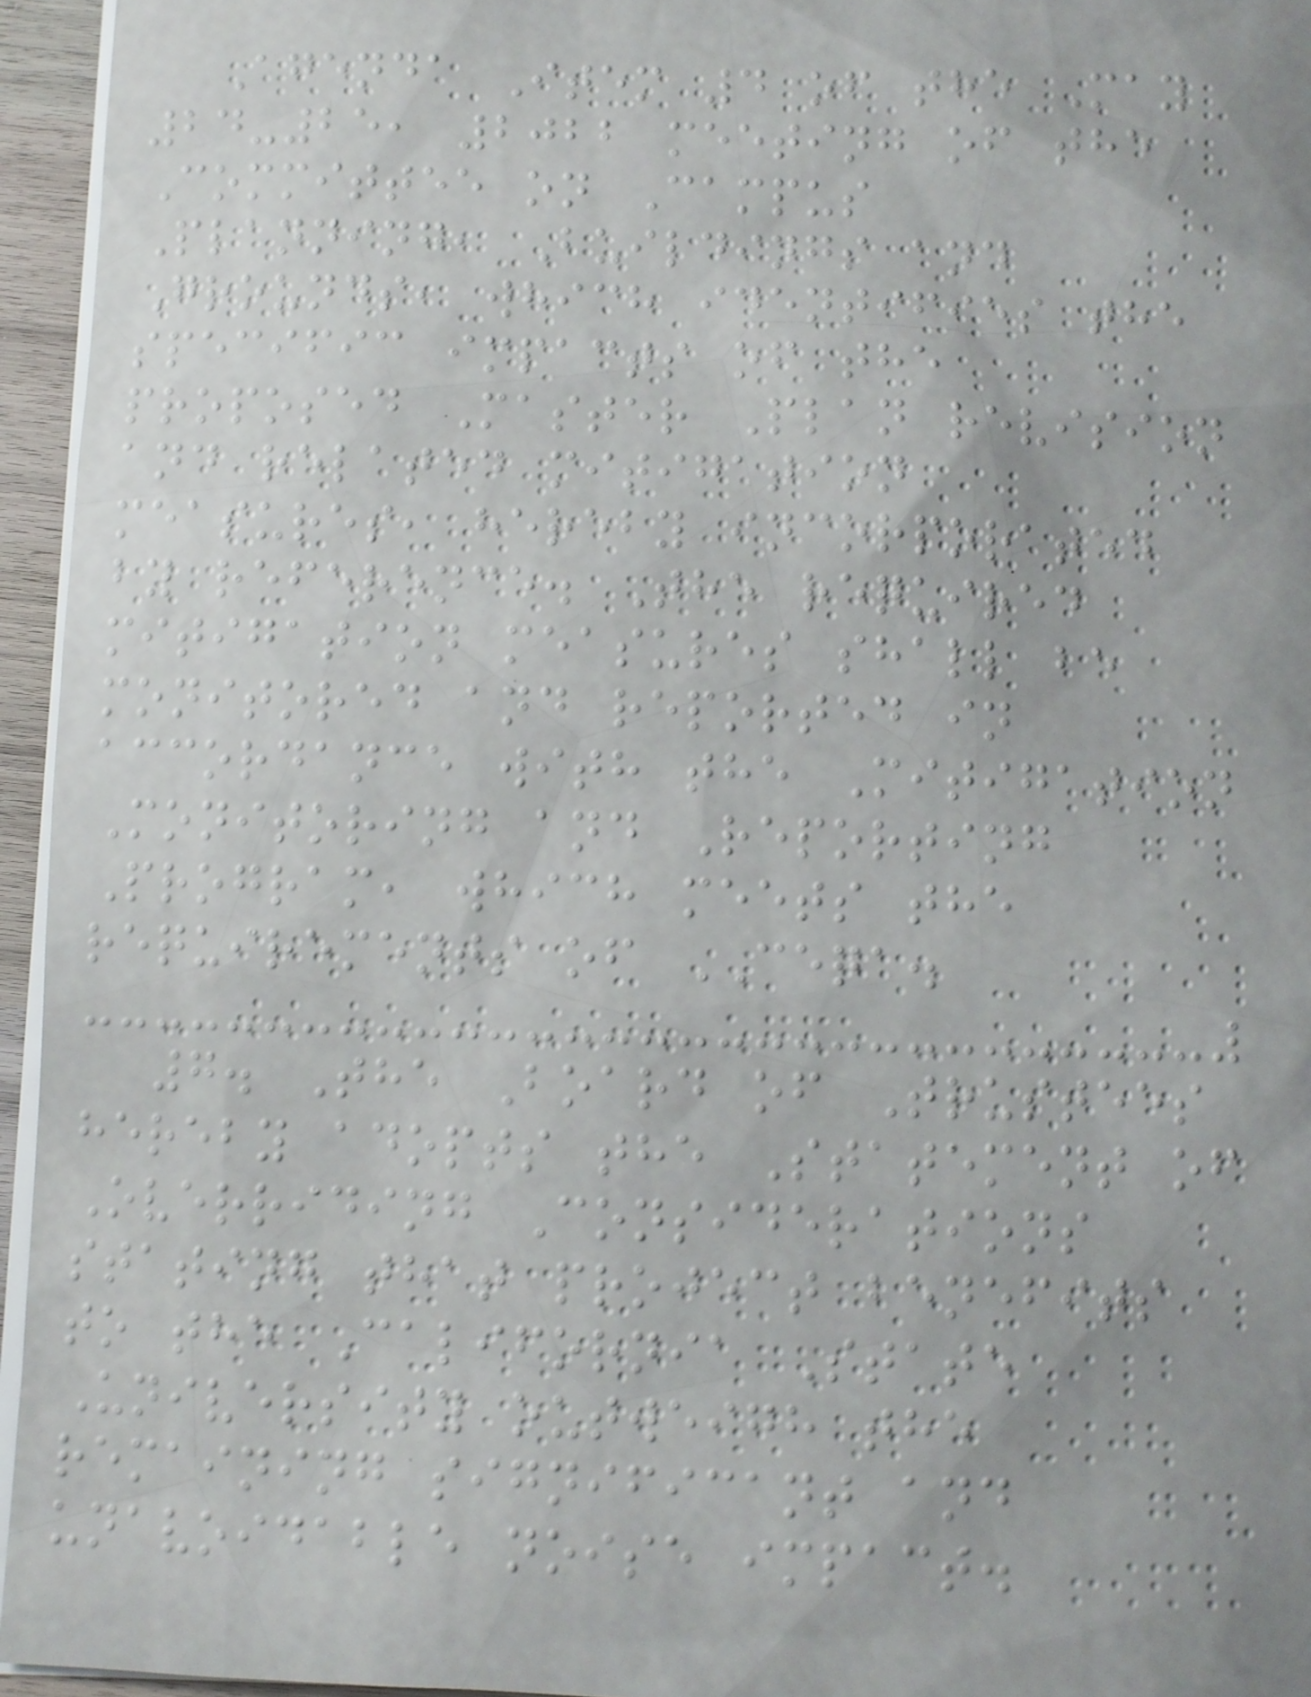Agenda Item 4 of the May
24-25, 2022 meeting of the
Committee on Campus
Planning, Buildings and
Grounds, which identifies the
specific impacts of the
proposed Master Plan revision
and related mitigation
measures, hereby incorporated
by reference. The required
mitigation measures shall be
monitored and reported in
accordance with the Mitigation
Monitoring and Reporting
Program, which meets the
requirements of CEQA.
7. The Board of Trustees
hereby adopts the Statement of
Overriding Considerations
stating that project benefits
to the California State
University outweigh the
remaining significant and
unavoidable noise impact.
